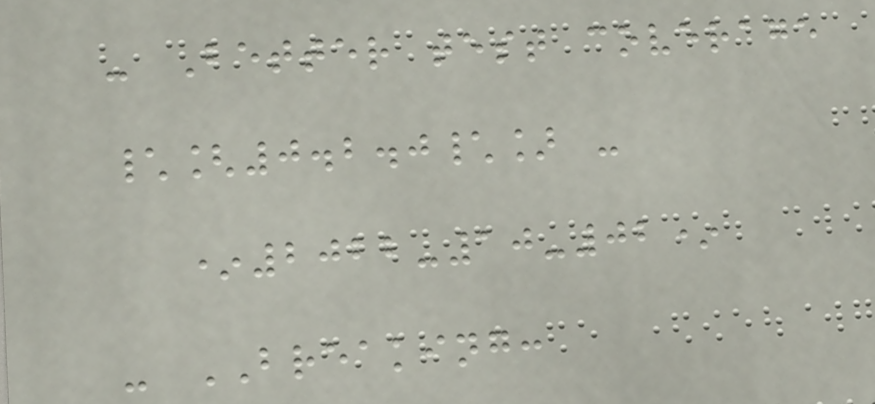- Better test coverage
\[0.2.0\] -
*2022-10-02*
- BREAKING:
